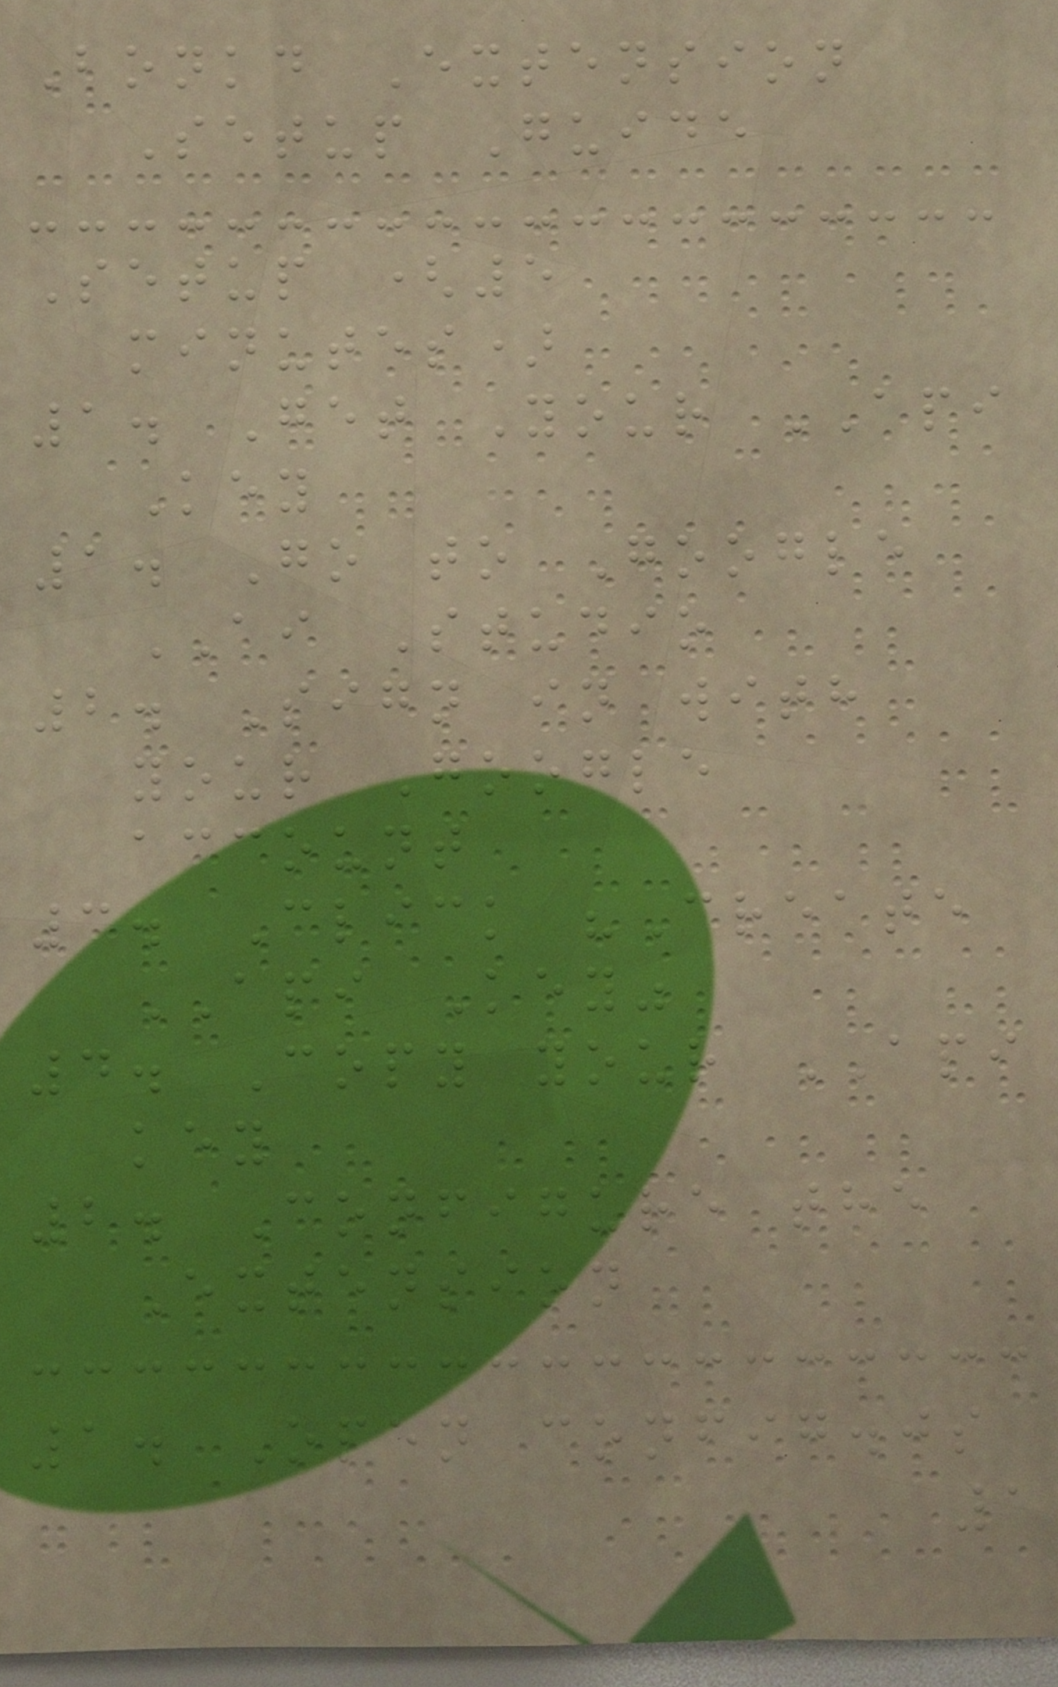Bonkd Extension
Setup Guide
Setup (5
minutes)
1. Get Your API
Key
1. Go to Google
AI Studio
2. Sign in with
your Google
account
3. Click "Create
API Key"
4. Copy your API
key
2. Configure the
Extension
1. Open config.js
1
